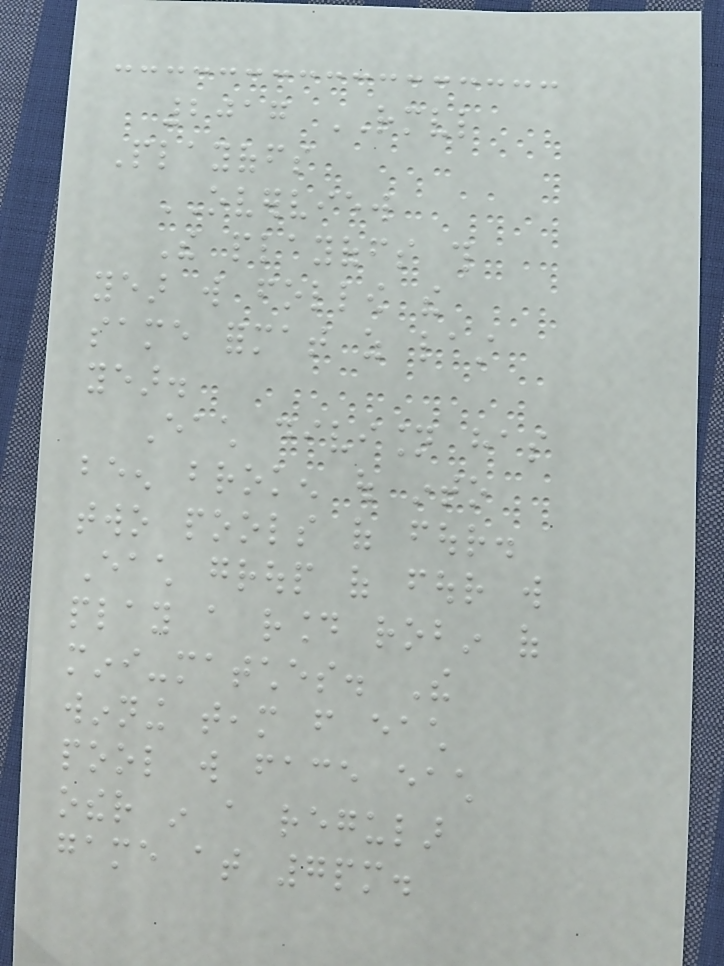2017 RMVL
Playoffs
OVERVIEW
The playoffs this
year will follow the
same format as last
year.
Each division has
been broken out into
two pools of four.
Each group of four will
play a round robin of
mini-matches. The
winning team from each
pool will face each
other in a regular
game at 7pm.
